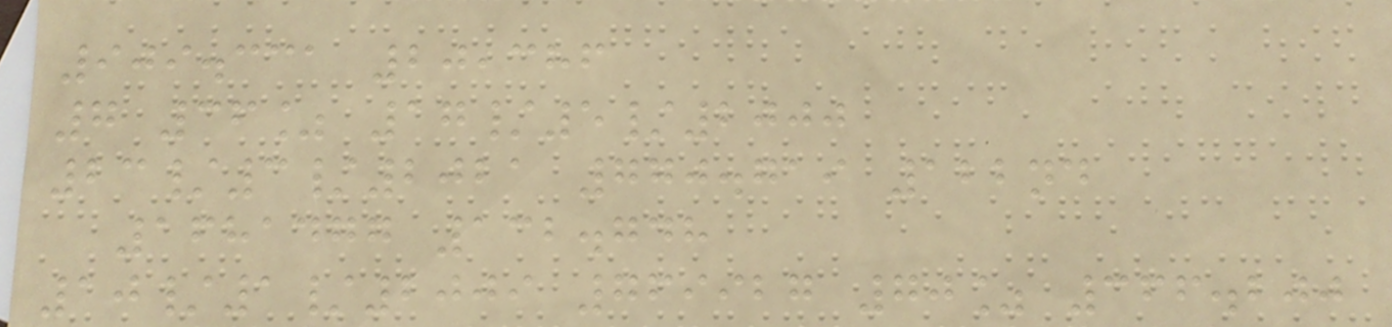909.331 20,386
7 36% 17/5/2000
23/3/2021 770.719 122nd
1681477 132.748
10/1/2009 769927 70% 366.200
